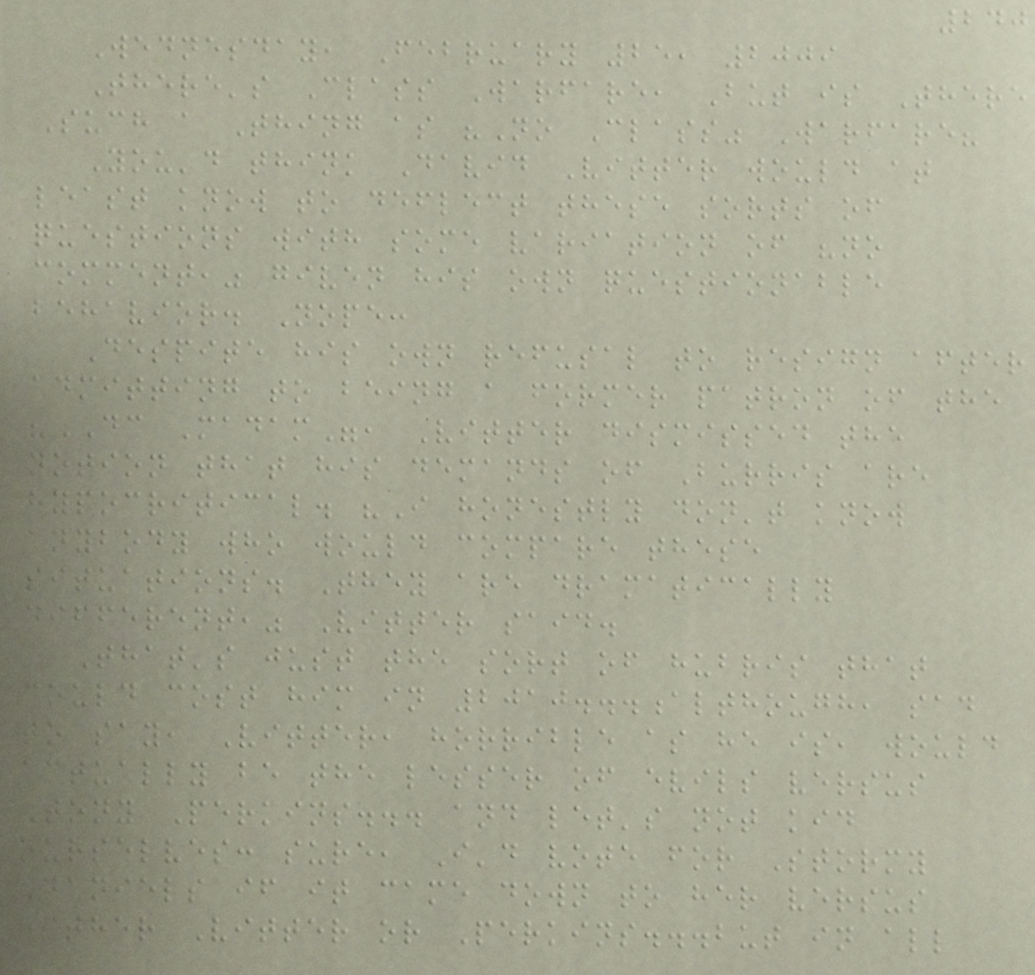240
Wednesday, February 25, 2009
There's Class Warfare, But is There
Such a Thing as "No Class" Warfare?
You'd think David Vitter would at
least know to deflect these sorts of
questions with some variation of "no
comment," given his own questionable
behavior. Nope:
Despite his own refusal to resign after
admitting to being a former patron of the
"DC Madam", Vitter dismissed the
notion that his demands of Burris are
hypocritical. "I honestly don't know
anybody who would compare these
situations. They are dramatically
different," Vitter said.
That's just the sort of hubris that
could cost him in 2010...although, sad
to say, Vitter, horrible as he is, would
actually be the lesser of evils versus
Tony Perkins... and let's not kid
ourselves: sure, I'd vote for Stormy
Daniels if it came down to her versus
either Vitter or Perkins...but in all
